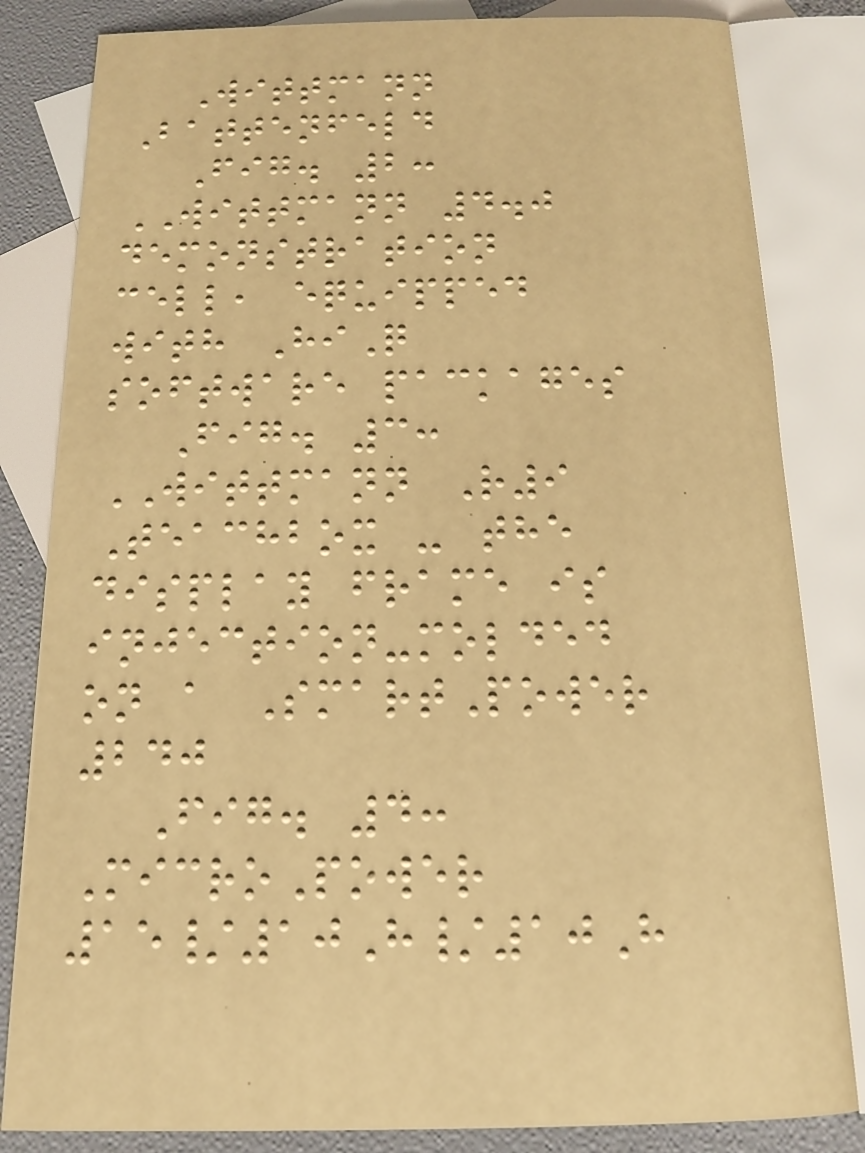Wittmann
Battenfeld
Fig. 2:
WITTMANN 4.0
demonstration
cell, equipped
with HiQ
software packages
Fig. 3:
WITTMANN R9
Teachbox - the
display frame is
injection-molded
on a SmartPower
240
Fig. 4:
MicroPower
15/10H/10H
